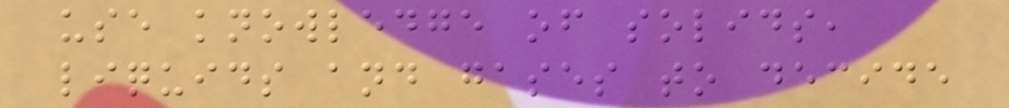use knowledge of solids,
liquids and gases to decide
